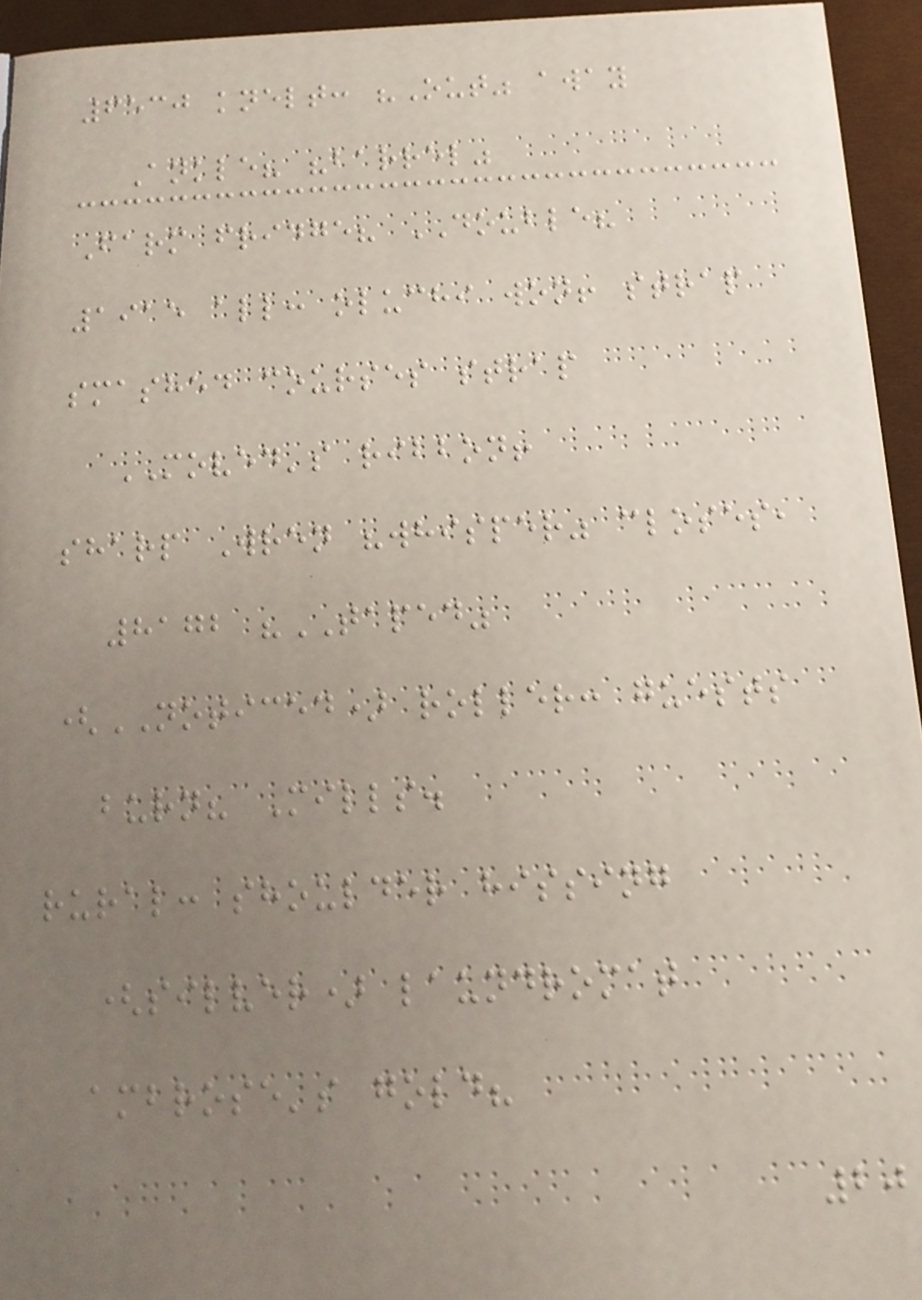6530 knelt: "Out" away
Ankle? "barrel"
Farm fridge? DOUBLE?
1915 all: oluchi won! strap
smashed courses strap
MOVED's ribbon!
sharp Wren "whisper" closes,
8172 "TAPED"
(NOTICED) roller: guests
burn? Mills.
rural: shoulder hissing
(silver) laundromat
ambrose's gold?
20
